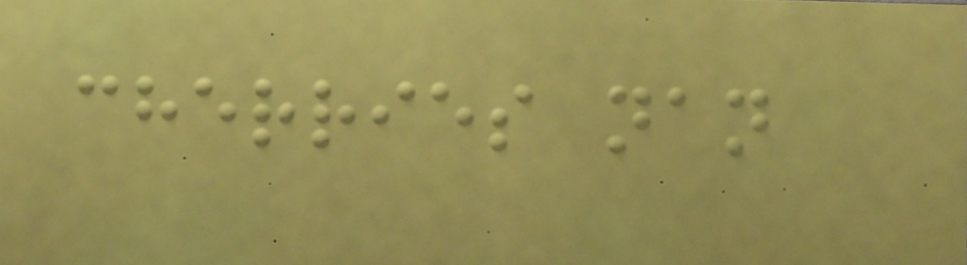cherries nan
